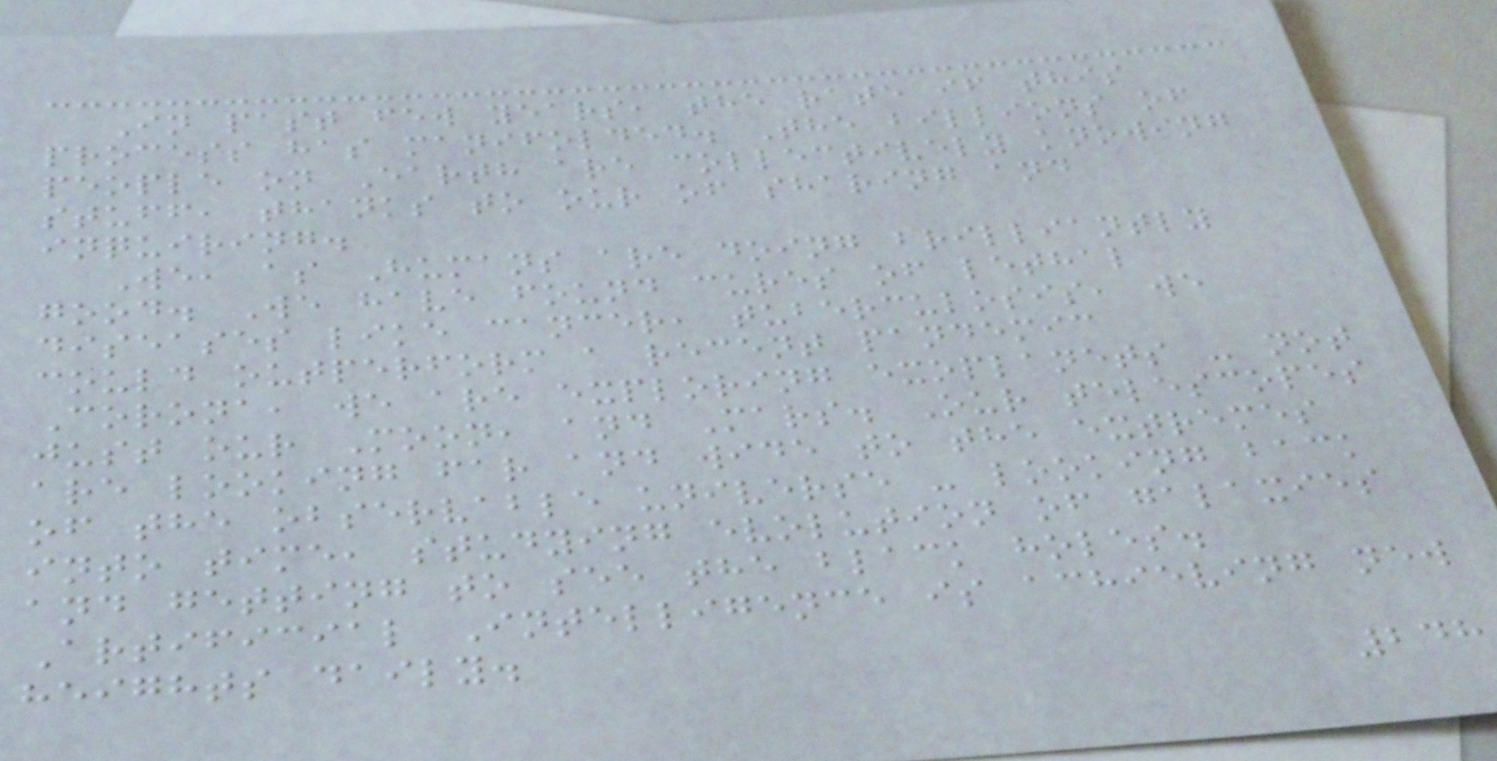In past few years, the rate if this
process has manifolded. The billions of
people on Earth are collectively knowing
stuff, thanks to our of sharing and
inquiring.
We, as Humans are doing brilliantly
good. We have found cures of lethal
diseases like cancer, tuberculosis, we
could outperform a recent pandemic
Corona, we are exploring exoplanets - not
just our Moon, and Mars. Our telescopes
are looking far and wide to the extremes
of the observable universe - looking back
into time, studying evolution of galaxies
and getting to see the black holes.
Artificial Intelligence is achieving new
heights daily.
248
